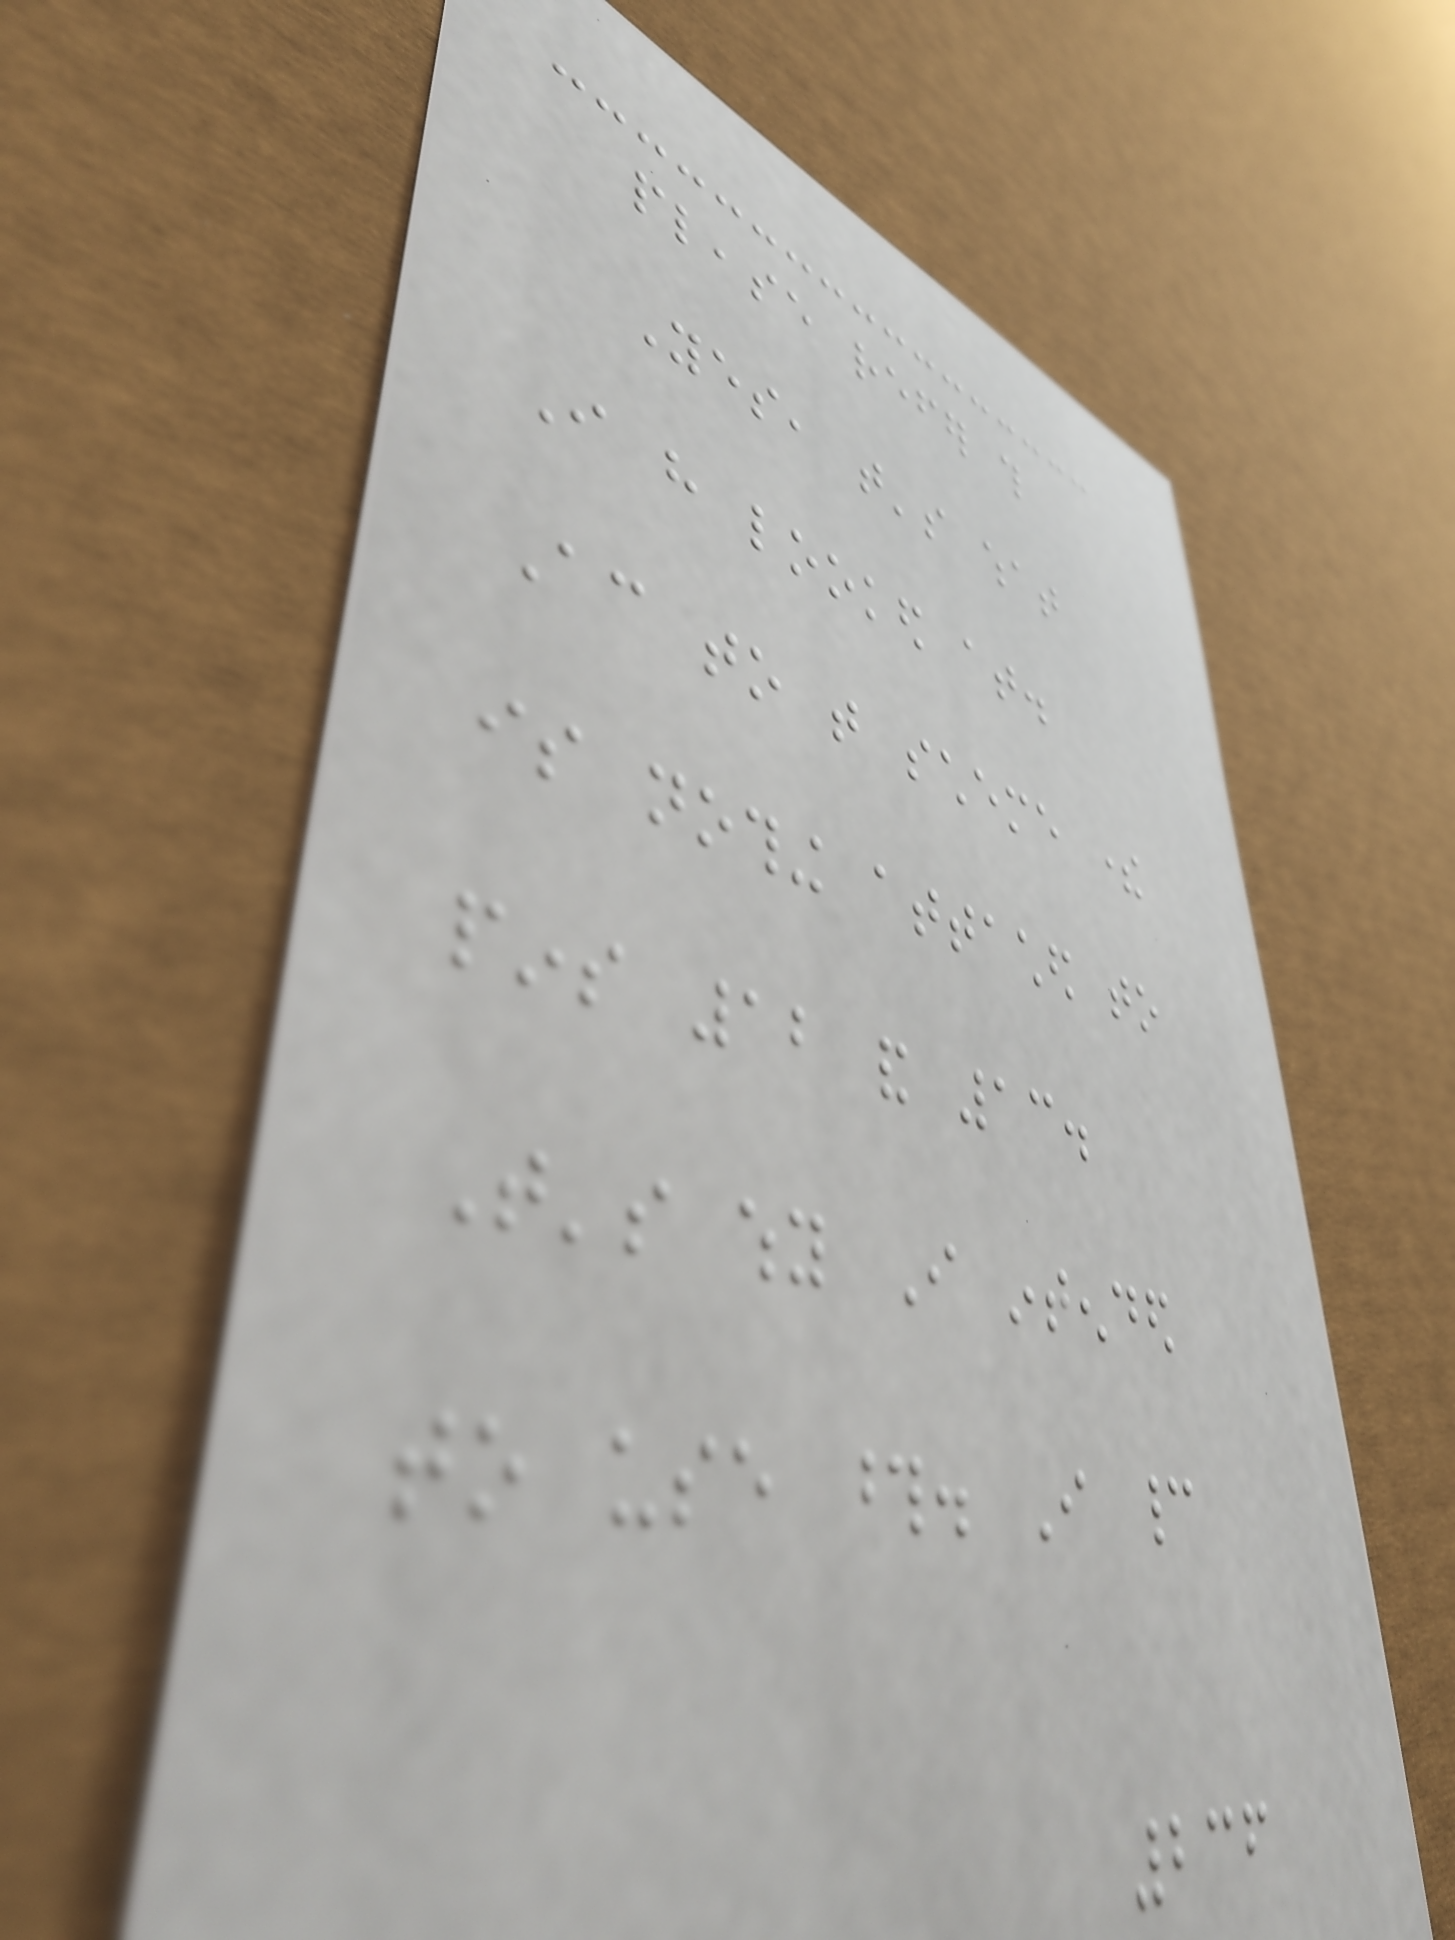please refer this
Yes, that's what
I have looked at.
According to that scheme there
is nothing attached to
pins 12 and 13.
That's why I intended
to use those. I cannot
236
